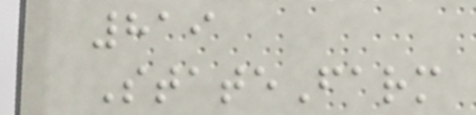819
StateFarm
